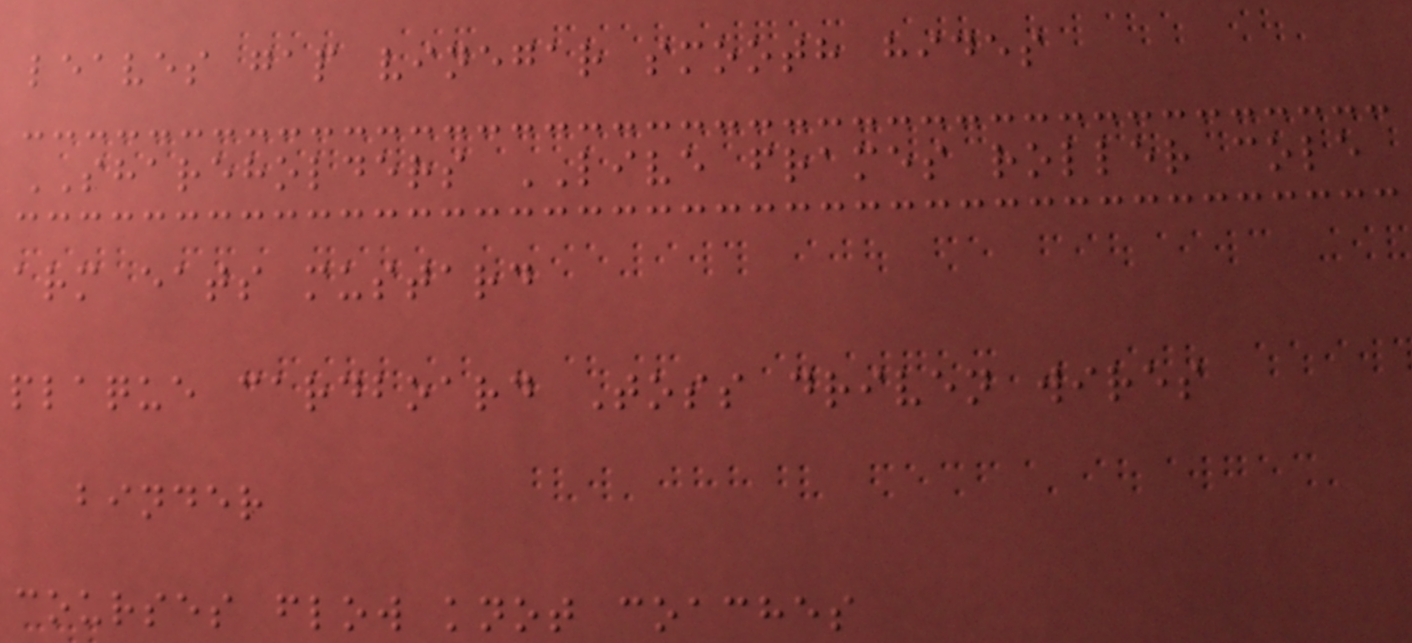leaves gap vinegar smooth hides
SHAREHOLDERS LIVE frames roller cole
arm eats mustard
plaque cardboard Toss driven wires
binder
courses flow knot coaches
